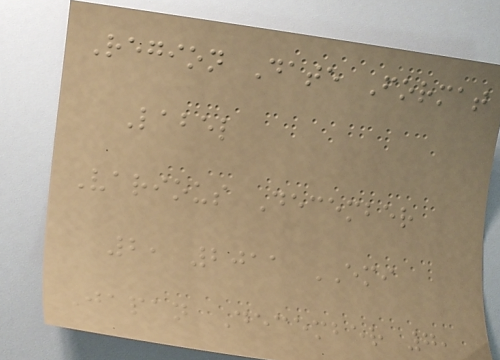Region Date Format
Label
Various December
2, 2011 EMI
Japan December 7,
